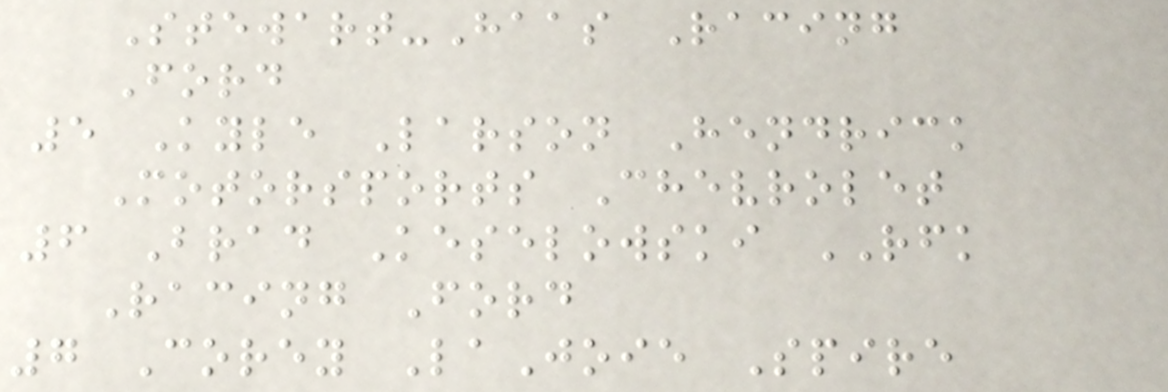Stewart-Haas Racing
Ford
5 Kyle Larson Hendrick
Motorsports Chevrolet
6 Brad Keselowski RFK
Racing Ford
7 Corey LaJoie Spire
